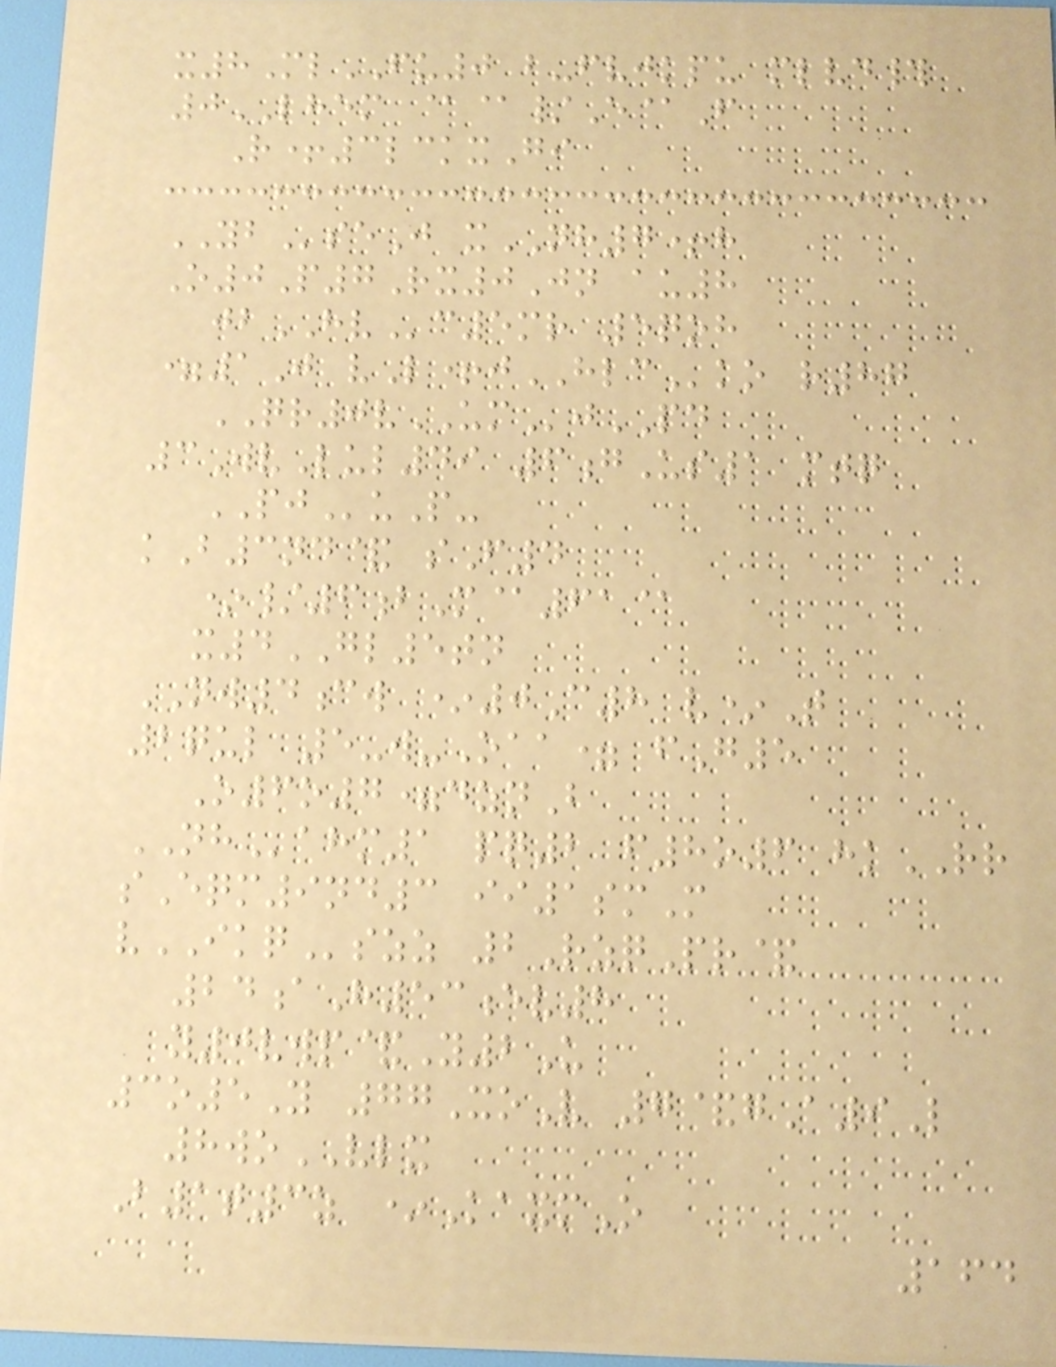x8MlFU0 b-fvjkpu mlvd#
0LHEM @@/E@F
R+3lckxGi
YBseJ xNH7+h
O0P7Rx0Jn au8
jbHVc5mr 5qoh
=1J vL+jHLCko r87
QR0vUMjPD
3WvLul49 6gUs1 mtq
PJuP-
kB3nd& sF4
*/6bM@61@
x4GL5tn
NW4cw *0C8 v*T
2qul 5-w-Oaa= fG5
O6o7=dznB
NHahm1 pq2 f8o6 hkRR
sEqm9nd3 ii1smM
vIKQszz 2RzqPr&
24aH53ev8
y0vwp&Y2U
3o5Y 77XoV 7&gA9L
8woVLX
B1t3z *KaxmO
164
